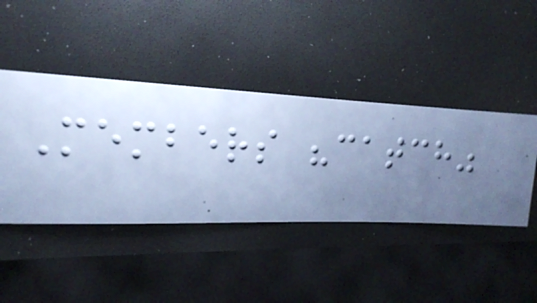Members "catch"
